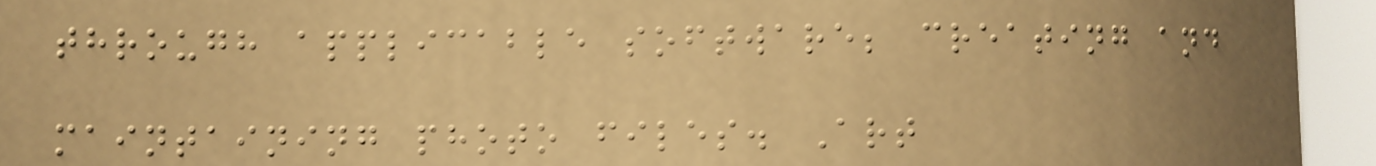through applicable software; creating and
maintaining photo files. Art
